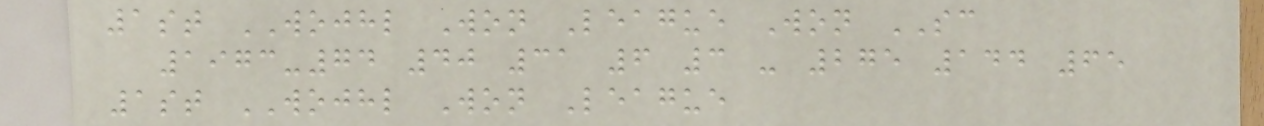1st WOJHL Won League Won SC
1973-74 40 31 6 3 - 275 144 65
1st WOJHL Won League
